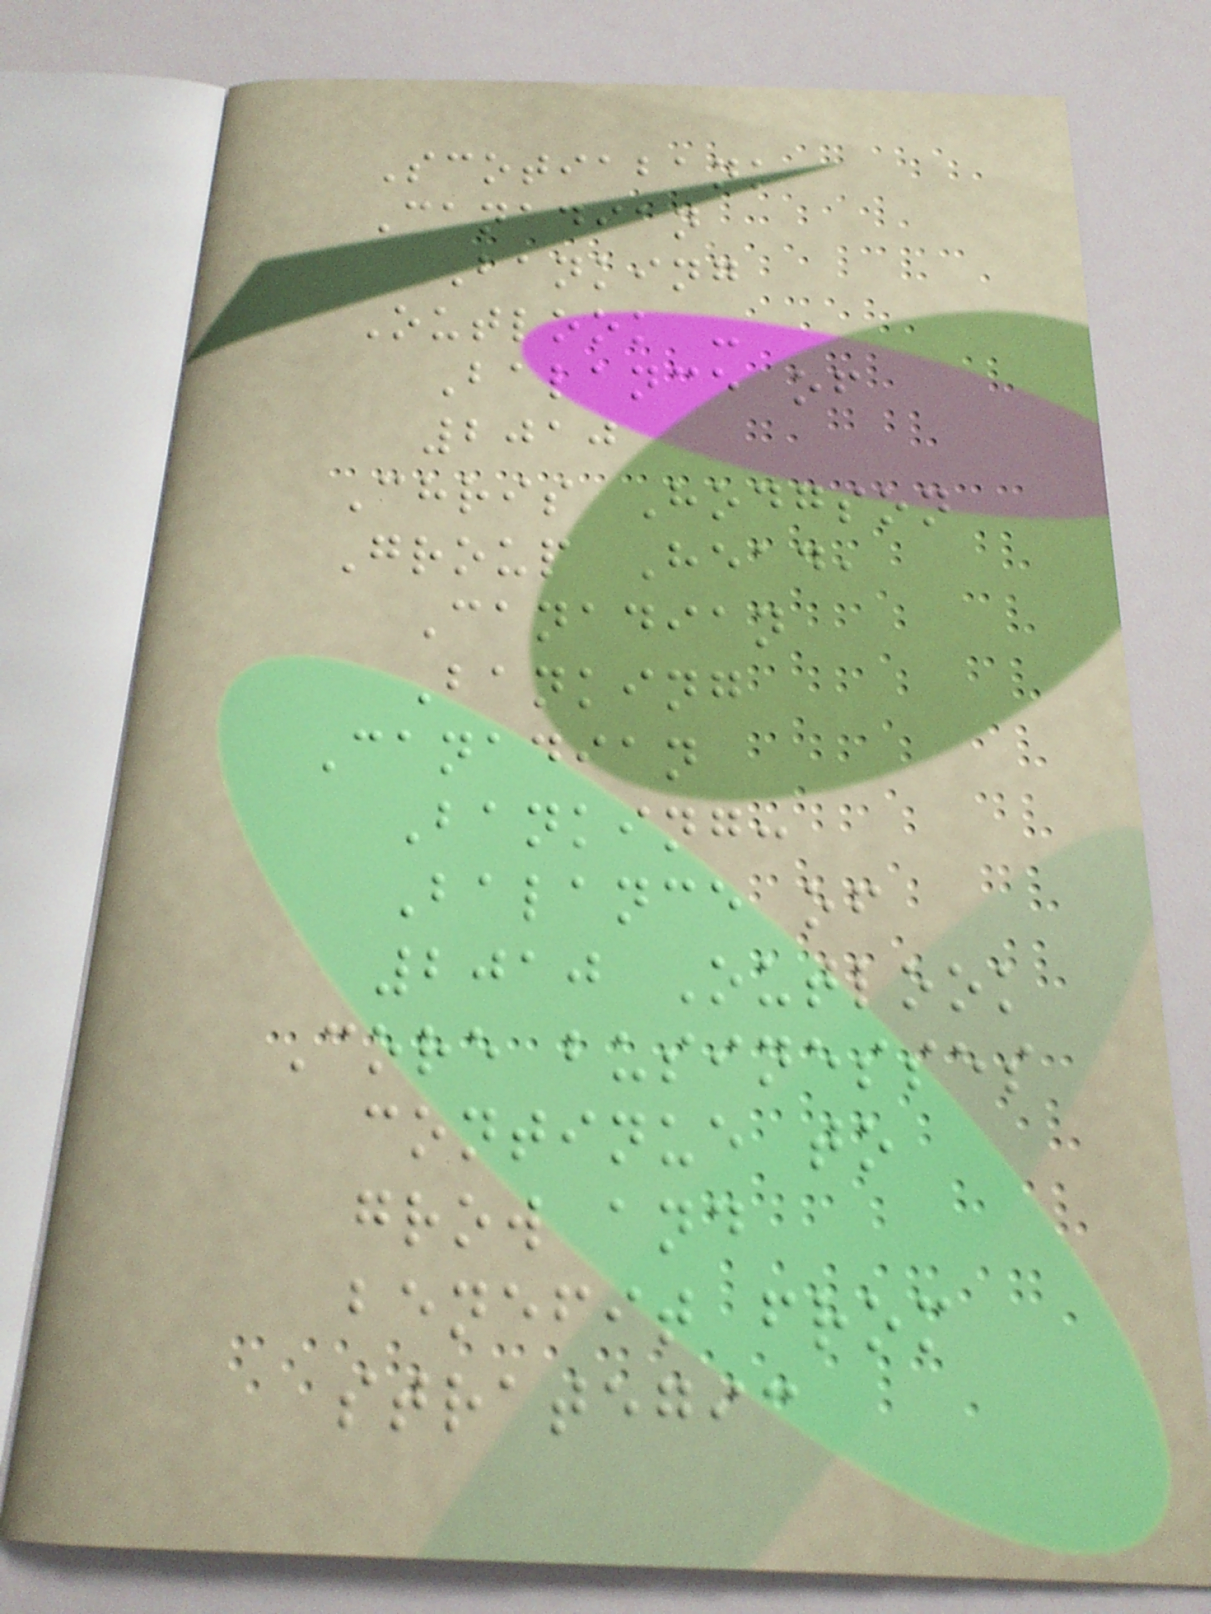Scotiabank
Canadian
Banking
Outlook -
Balance of
2010
Chris Hodgson
Group Head,
Canadian
Banking
Canadian
Banking:
Balance of
2010 Outlook
Core businesses
continue to
grow and
benefit from
strategic
